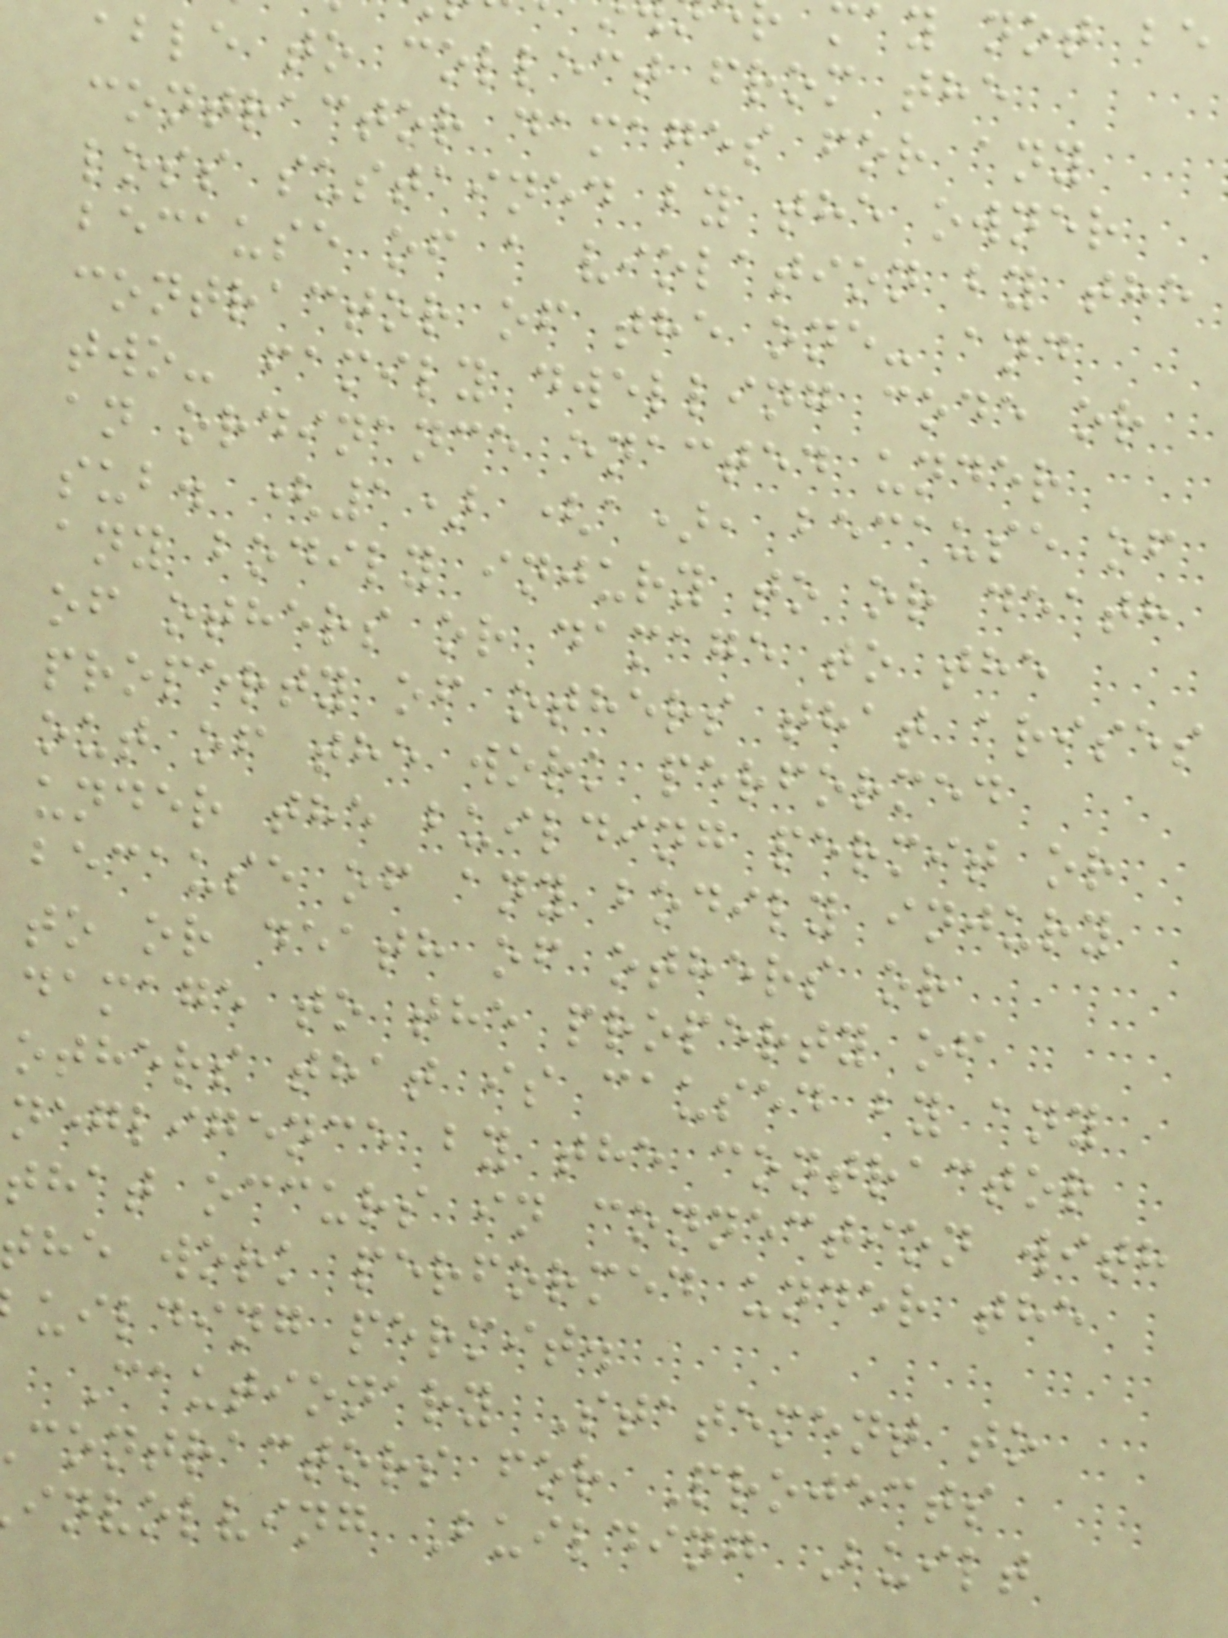may not be
able to collect from the
contractor damages for any
loss sustained by the owner
because of a violation by the
contractor of the one- and
two- family dwelling code or
an ordinance enacted under
sub. (1) (a), because of
any bodily injury to or death
of others or damage to the
property of others that arises
out of the work performed
under the building permit or
because of any bodily injury
to or death of others or
damage to the property of
others that is caused by any
negligence by the contractor
that occurs in connection with
the work performed under the
uilding permit.
Cautionary Statement to
contractors for Projects
involving Building Built
